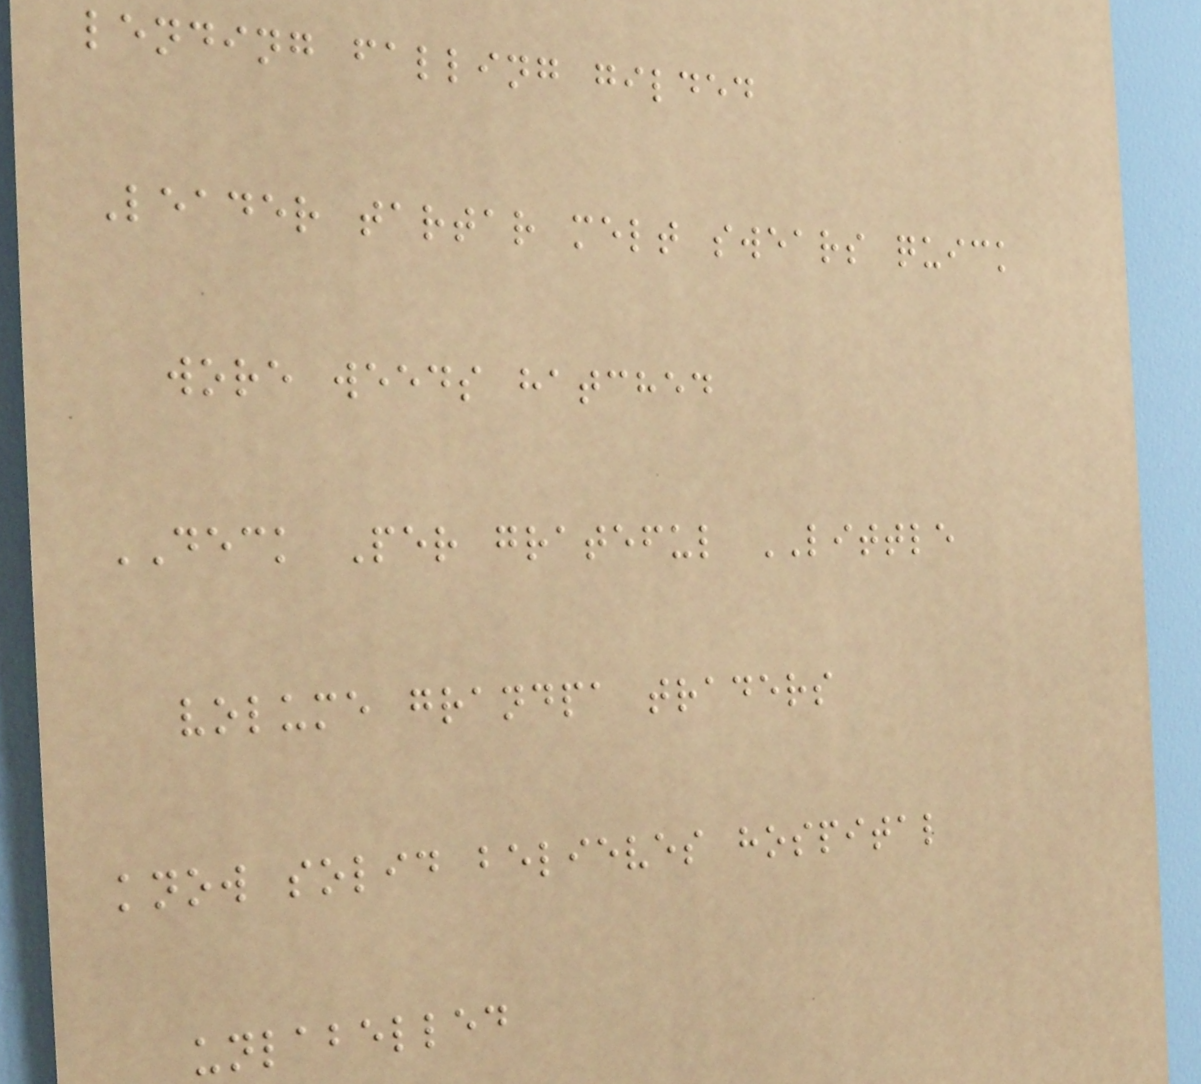lending falling gilded
Leader tartar melt swears quick
wore weeds hatched
DECK Per grateful LITTLE
volume grandpa traders
know solid believes hospital
unlabelled
